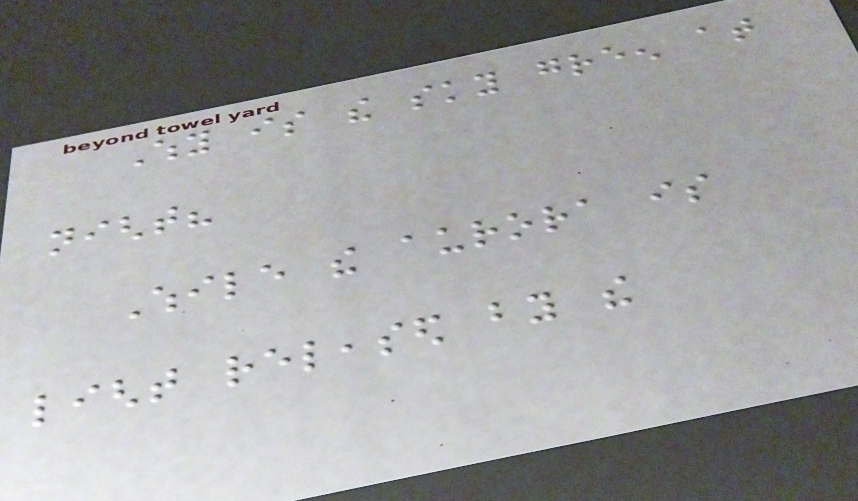Why is the sky green at
night?
While the aurora is
light released by the
